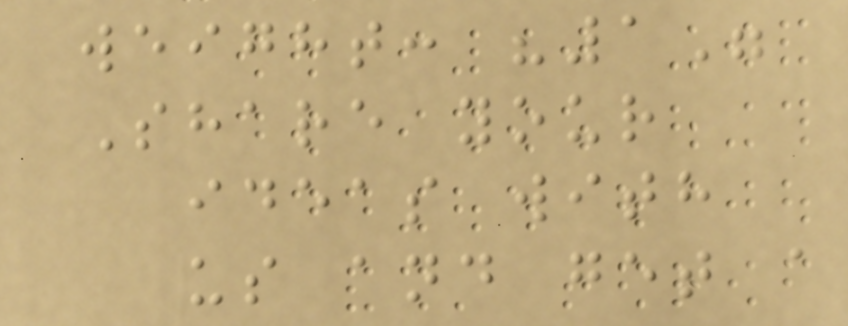weight: "1"
Share your
ideas with
us and get a
